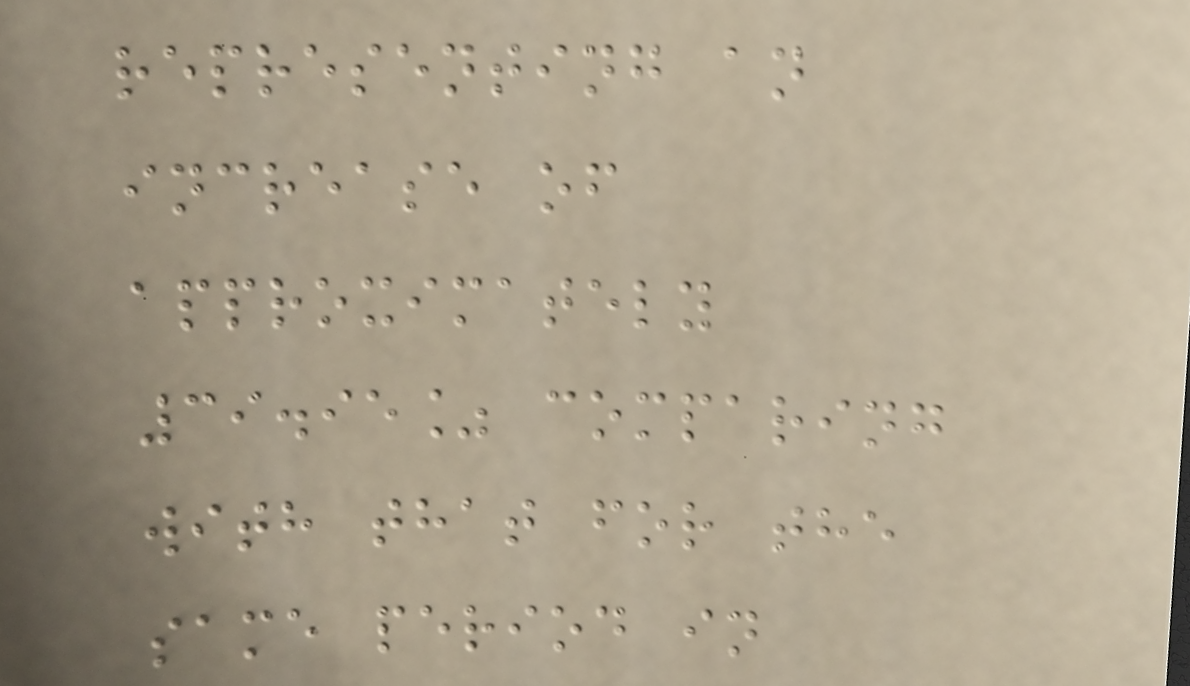representing an
increase of
approximately
39.95% comparing
with that for the
same period in
